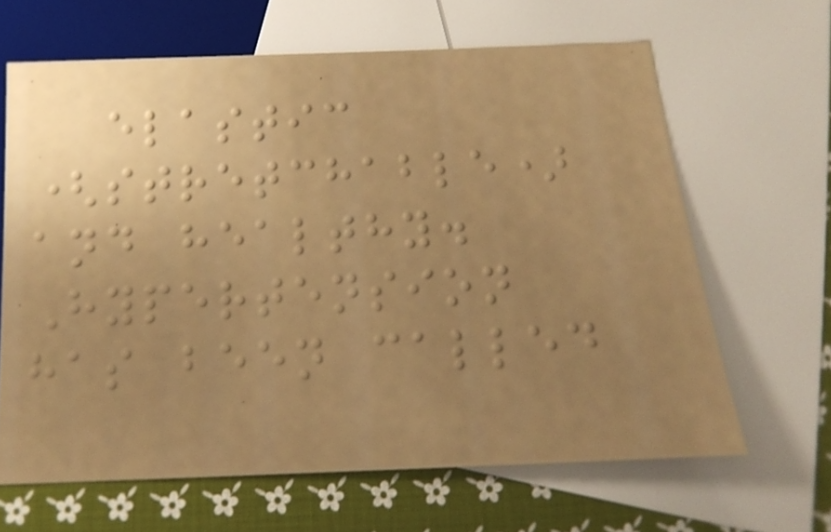elastic
(stretchable)
and healthy.
Hypertension
has been called
